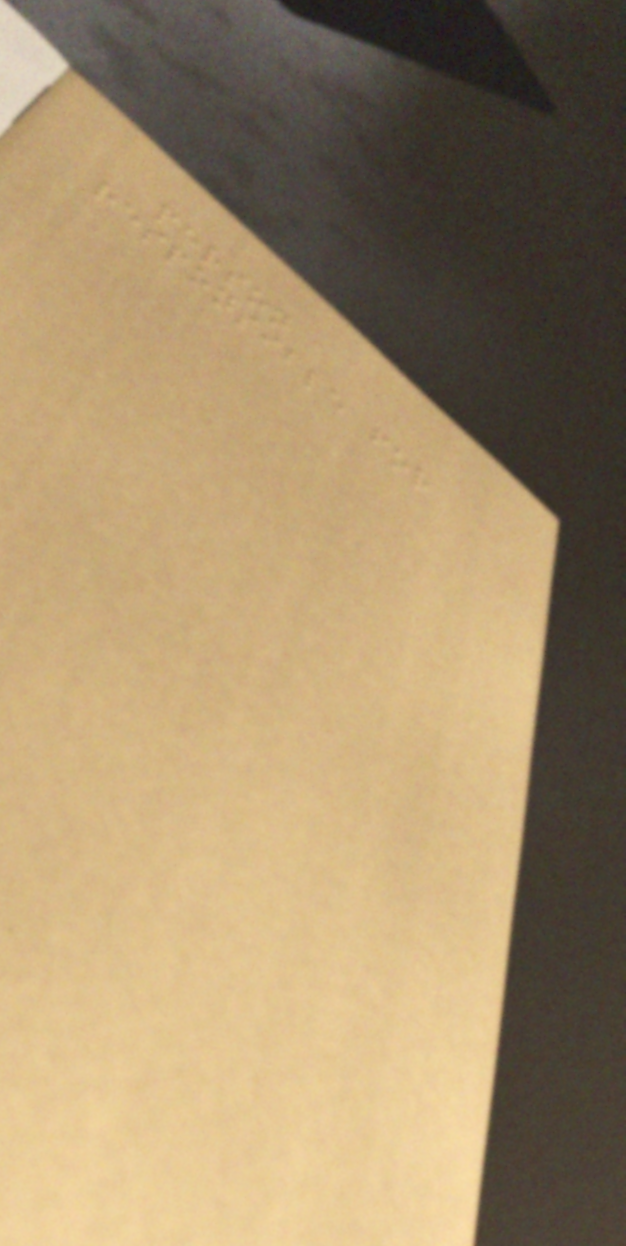person
responsible for
